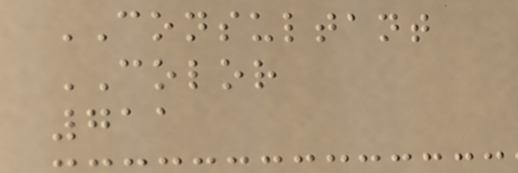CONSULTANT
COLOR
711
